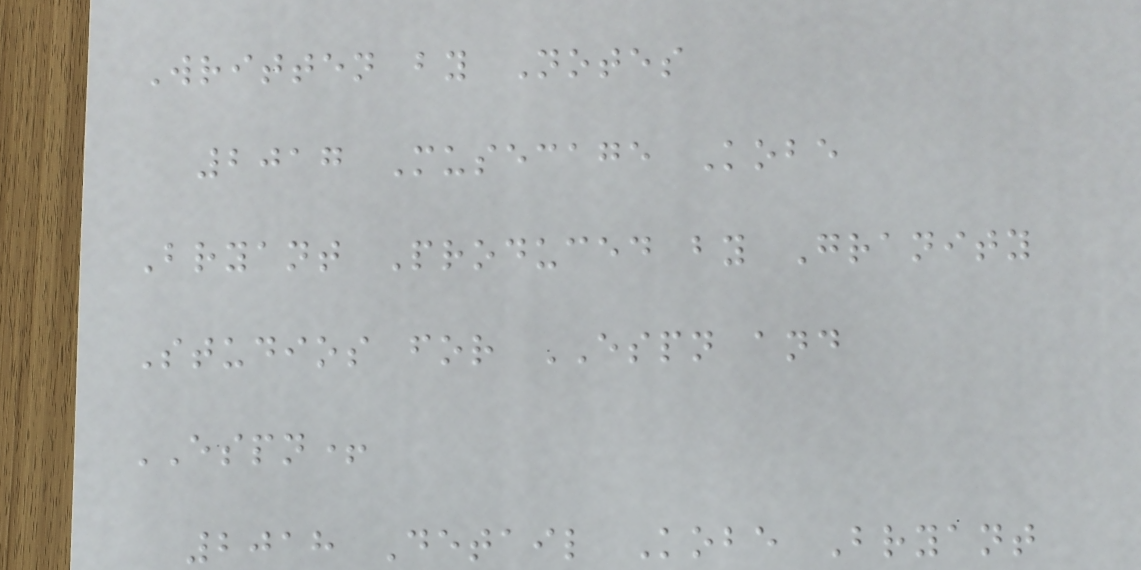Written by Notes
2017 Musecage Kobe
Bryant Produced by Granity
Studios for ESPN and
ESPN+
2018 Detail Kobe Bryant
